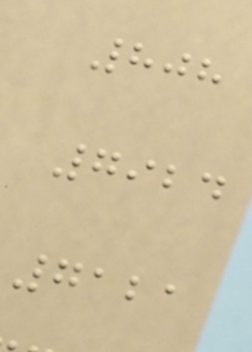808
7924
7121
